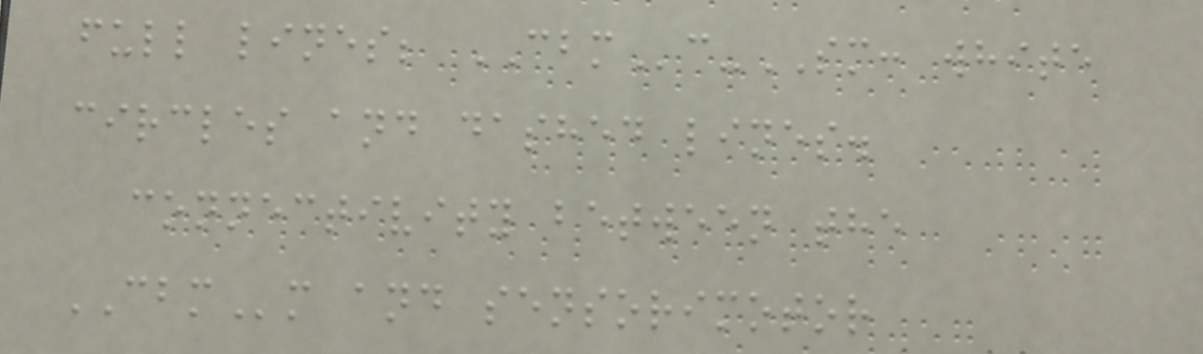full lines; CBMc-SM: white
circles and dashed lines.
connectivity between the
CBMm and sensorimotor
